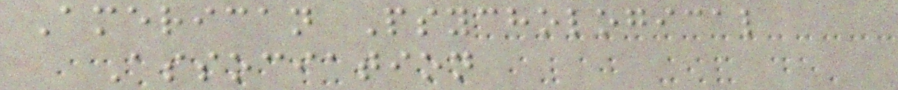American Psychological
Association
